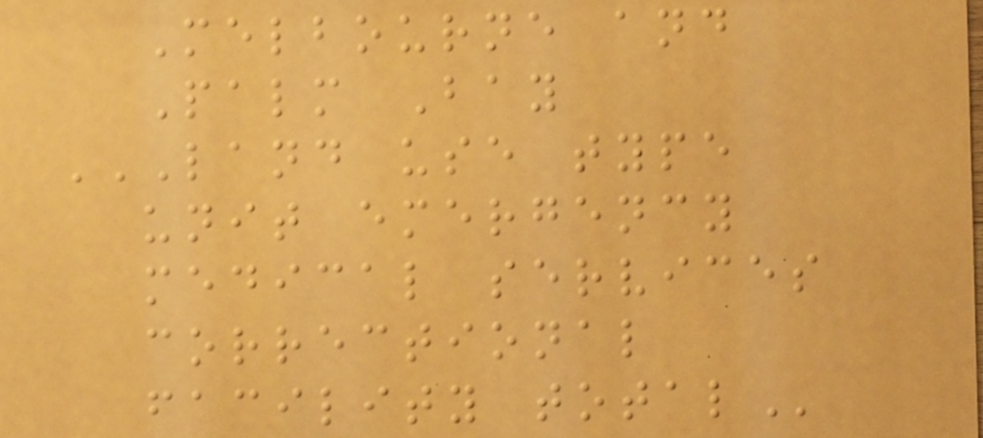Melbourne and
Palm Bay
LAND USE TYPE
UNIT EMERGENCY
MEDICAL SERVICES
CORRECTIONAL
FACILITY TOTAL
